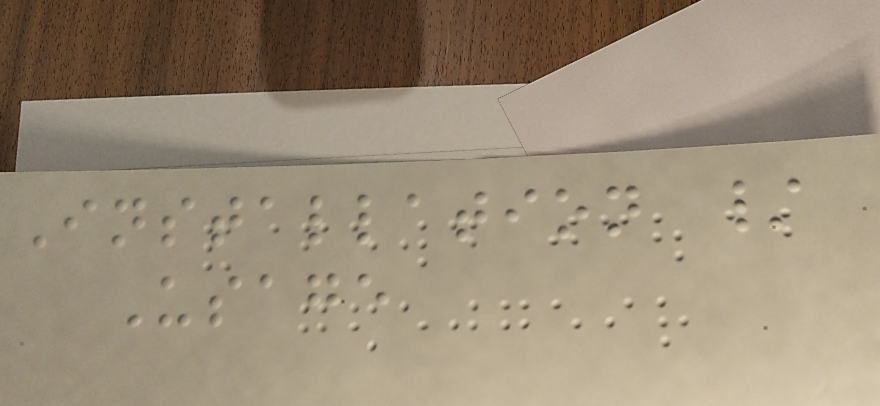Installation /
Usage
